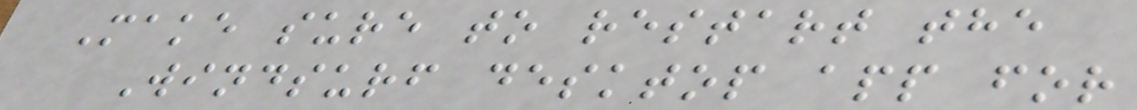Make sure to restart the
Windsurf desktop app for
